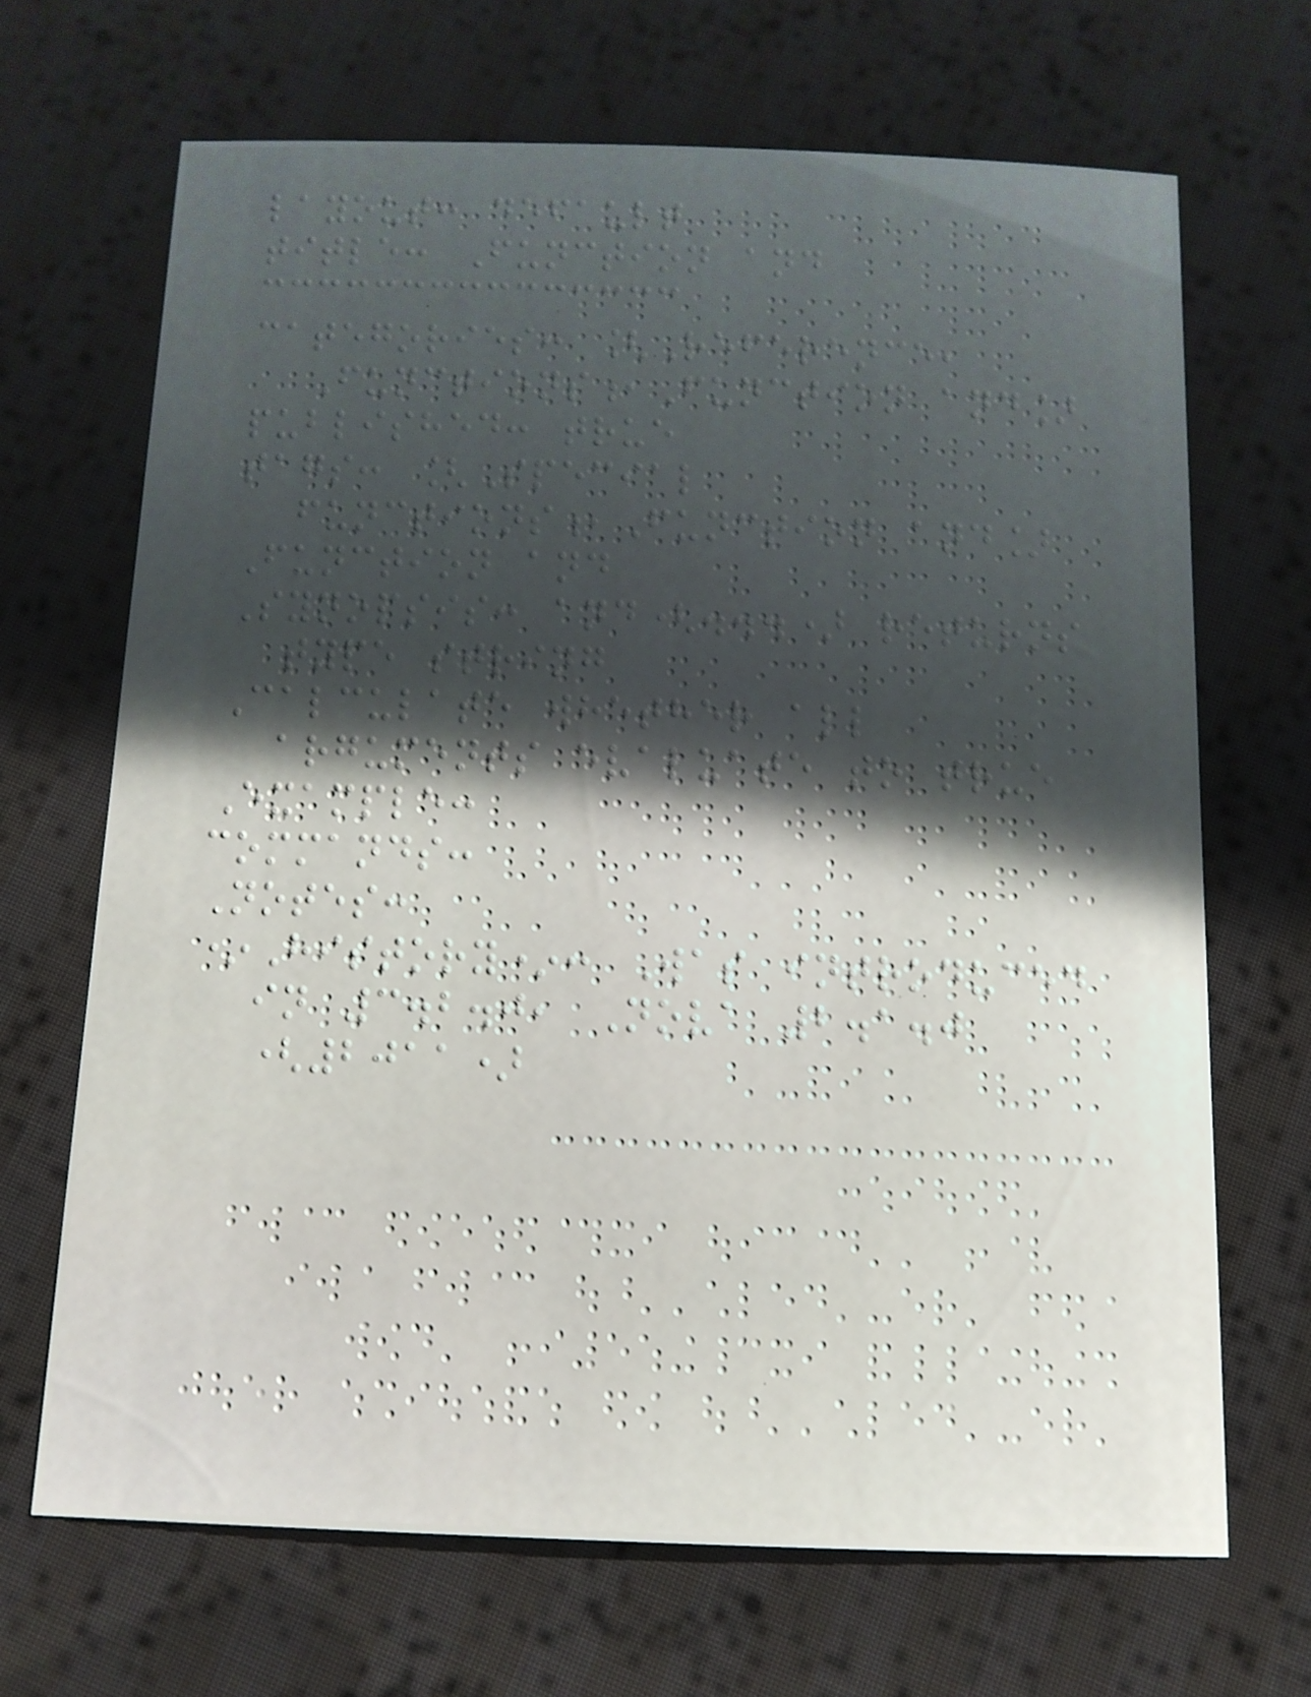layout: default
title: Function and
categories: [Reference,
Functions,Function and]
published: true
tags: [Special
functions,Function and]
Function and
Synopsis: and(...) returns
type string
Calculate whether all
arguments evaluate to true
Example:
commands:
Notes:
*History*: Was introduced
in 3.2.0, Nova 2.1.0
(2011)
